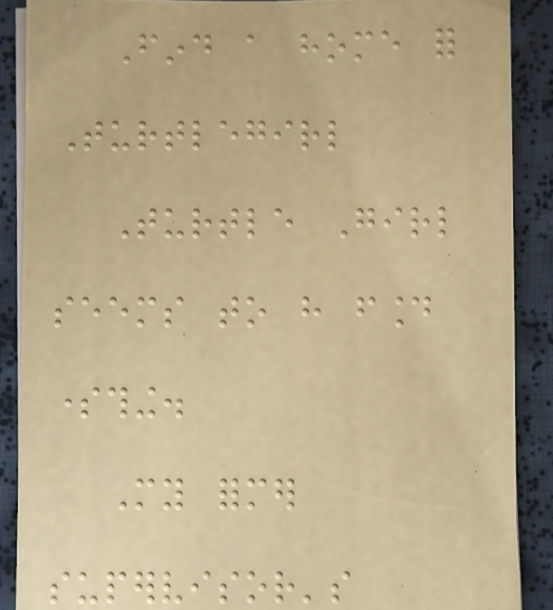Find a home for
Turtlegirl
Turtle Girl
seems to have found
something.
My former
supervisor's
